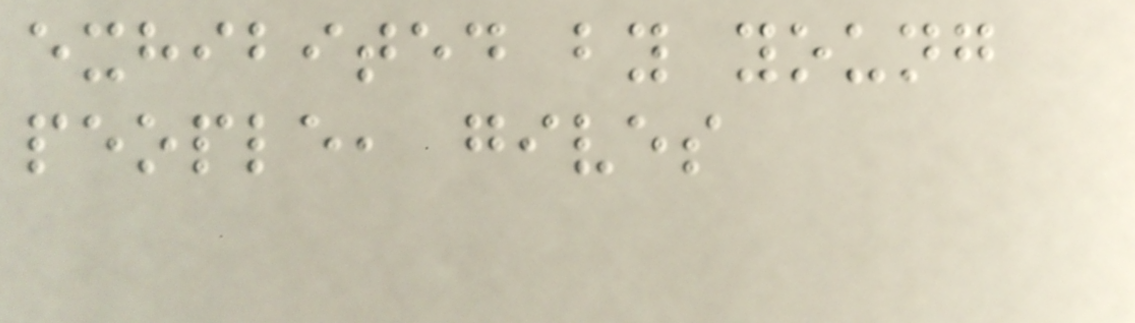exhibited by young
people, gives
